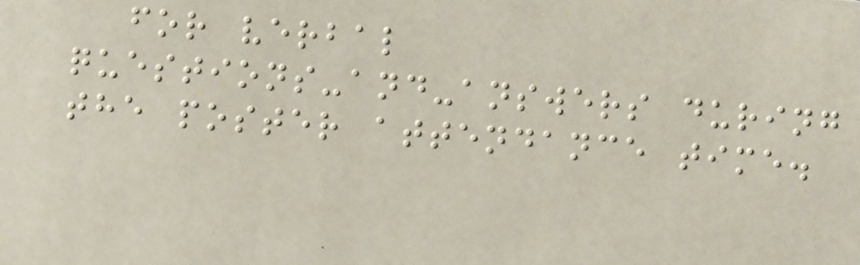for verbal
questions-and-answers during
the poster attendance time.
